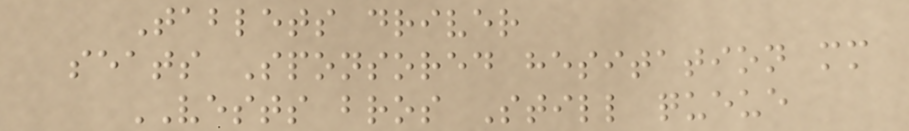Tablets driver
seats Sponsored hesitation mm
VESTS bros Still queue
